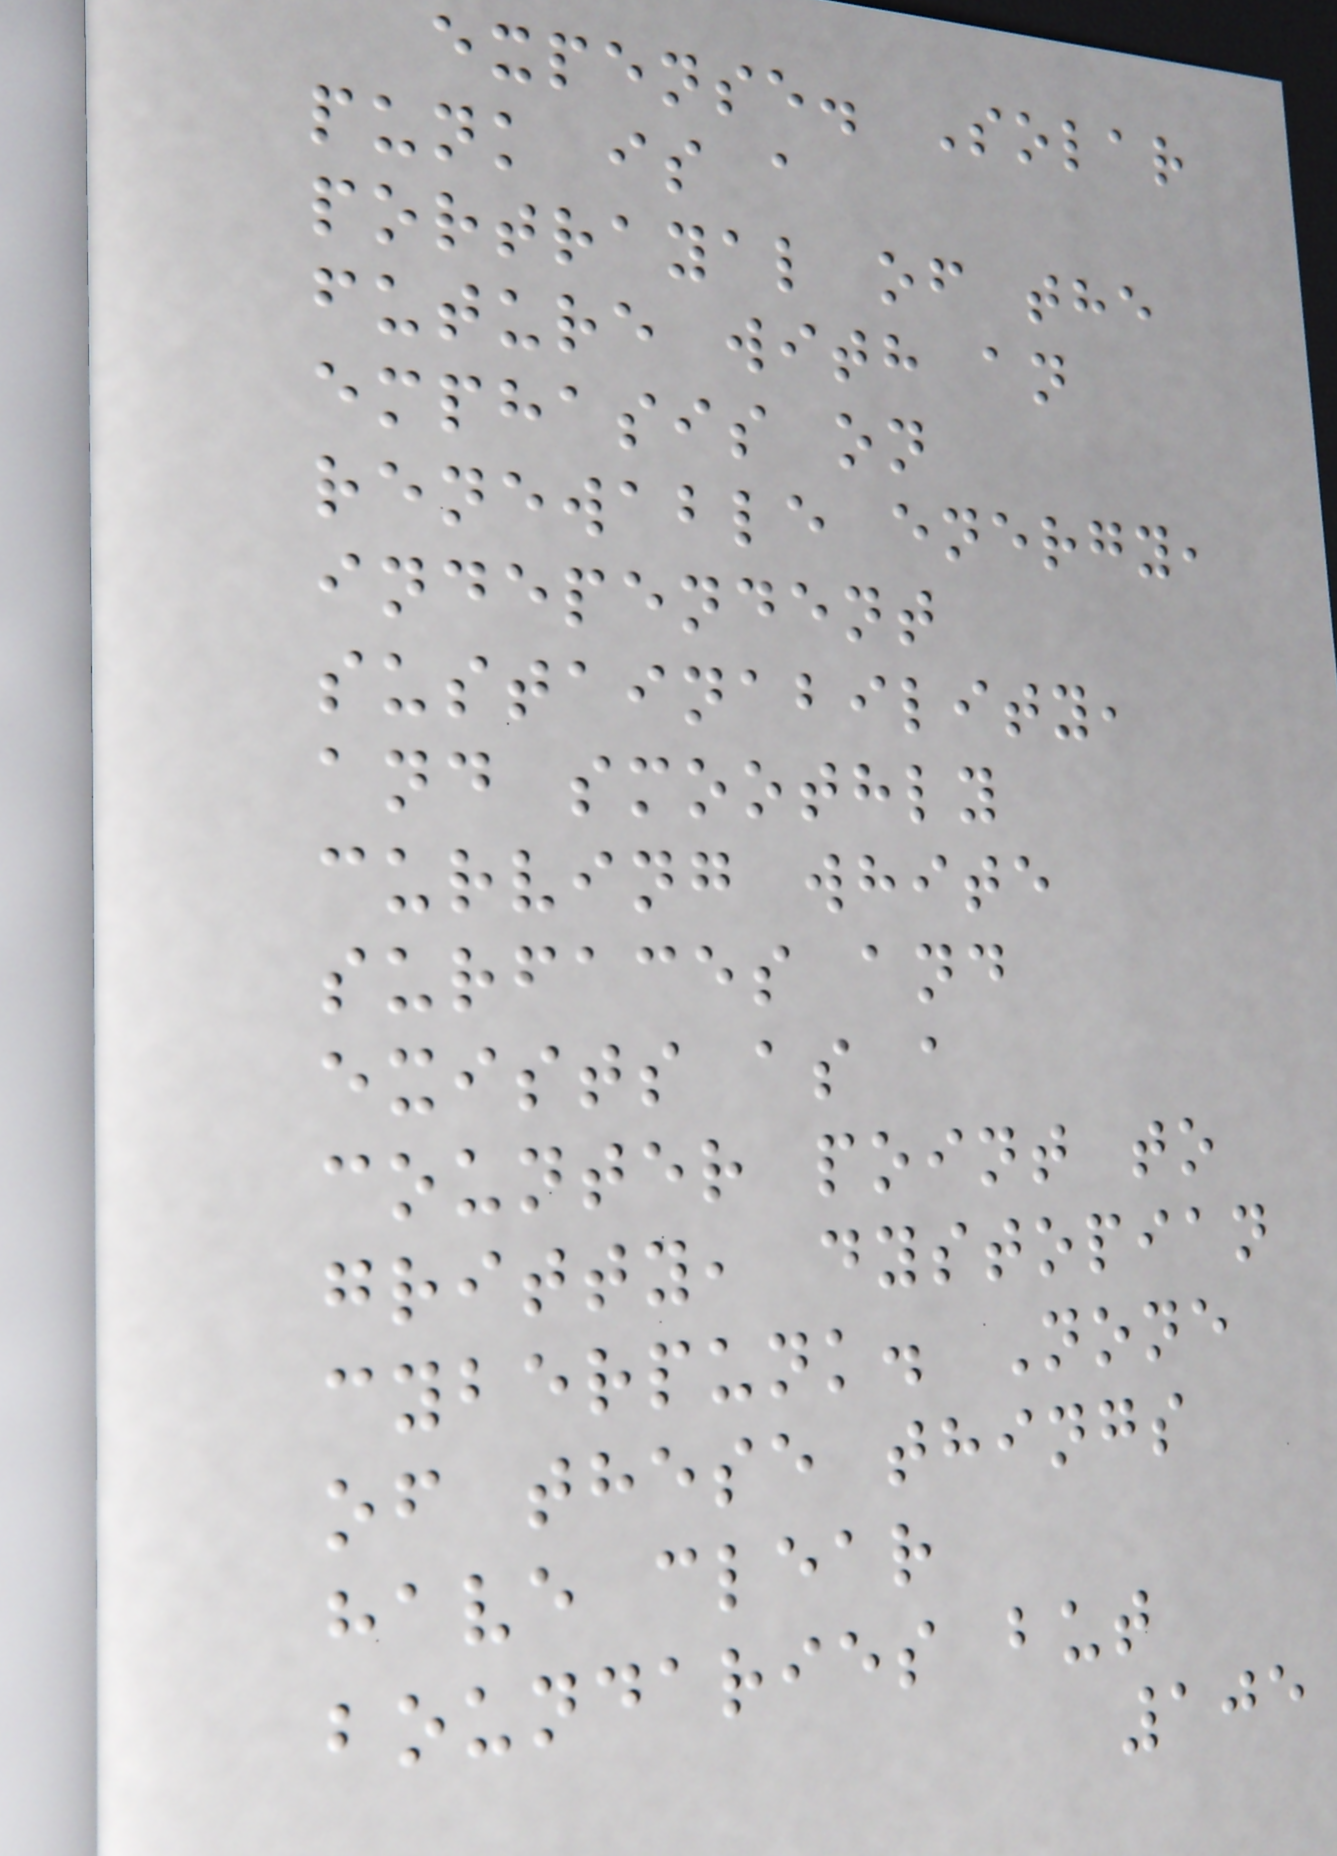expense. Solar
punk is a
portrayal of the
future with an
emphasis on
renewable energy,
independent
sustainability,
and smoothly
curving white
surfaces and
exists as a
counter point to
gritty, dystopian
cyberpunk. None
of these things
have clear
boundaries but
105
